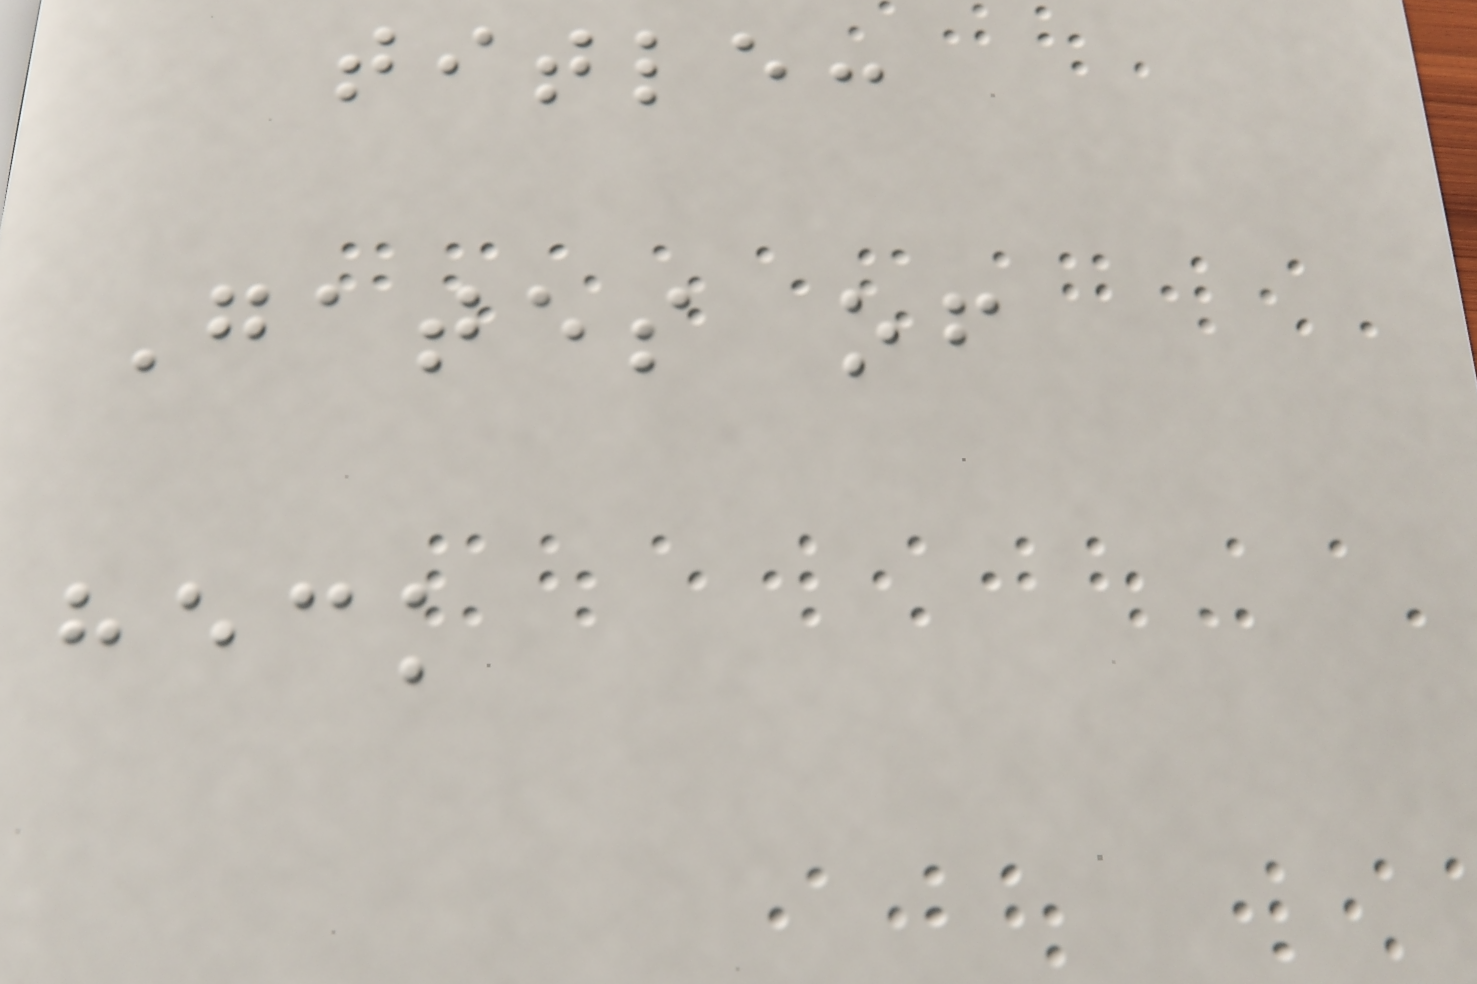title:
Gates of
heck
